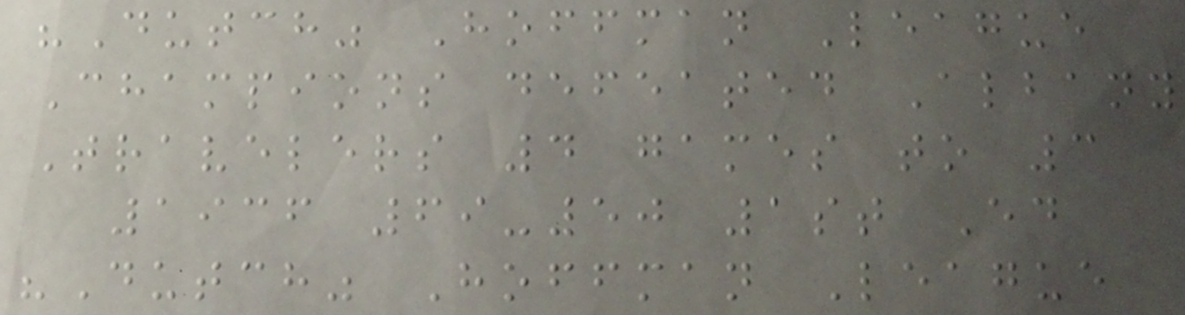"Dutch" Hoffman League
Champions defeated Albany
Travelers 4 games to 3
1936 69-50 1st Ed
"Dutch" Hoffman League
